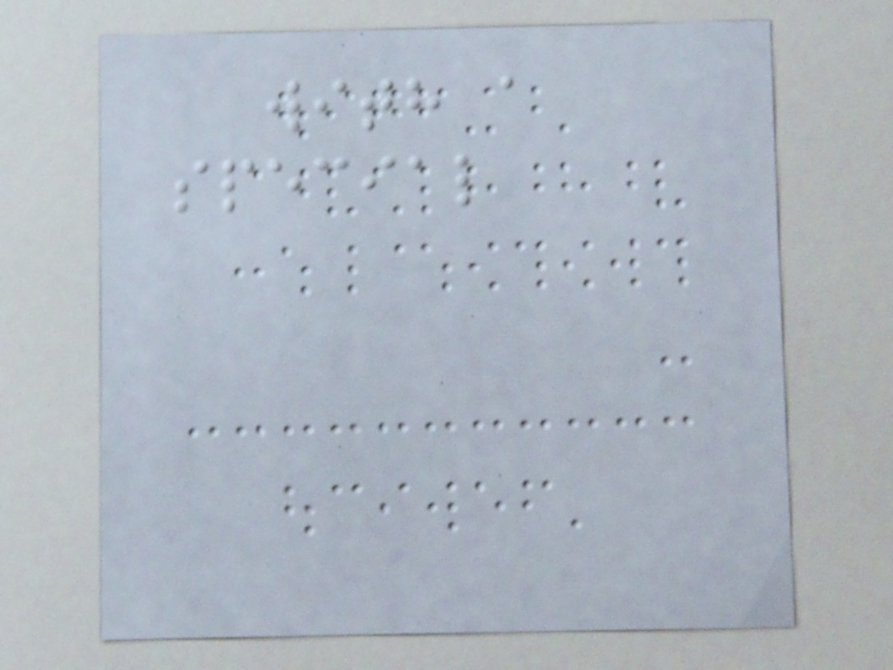with a
special
